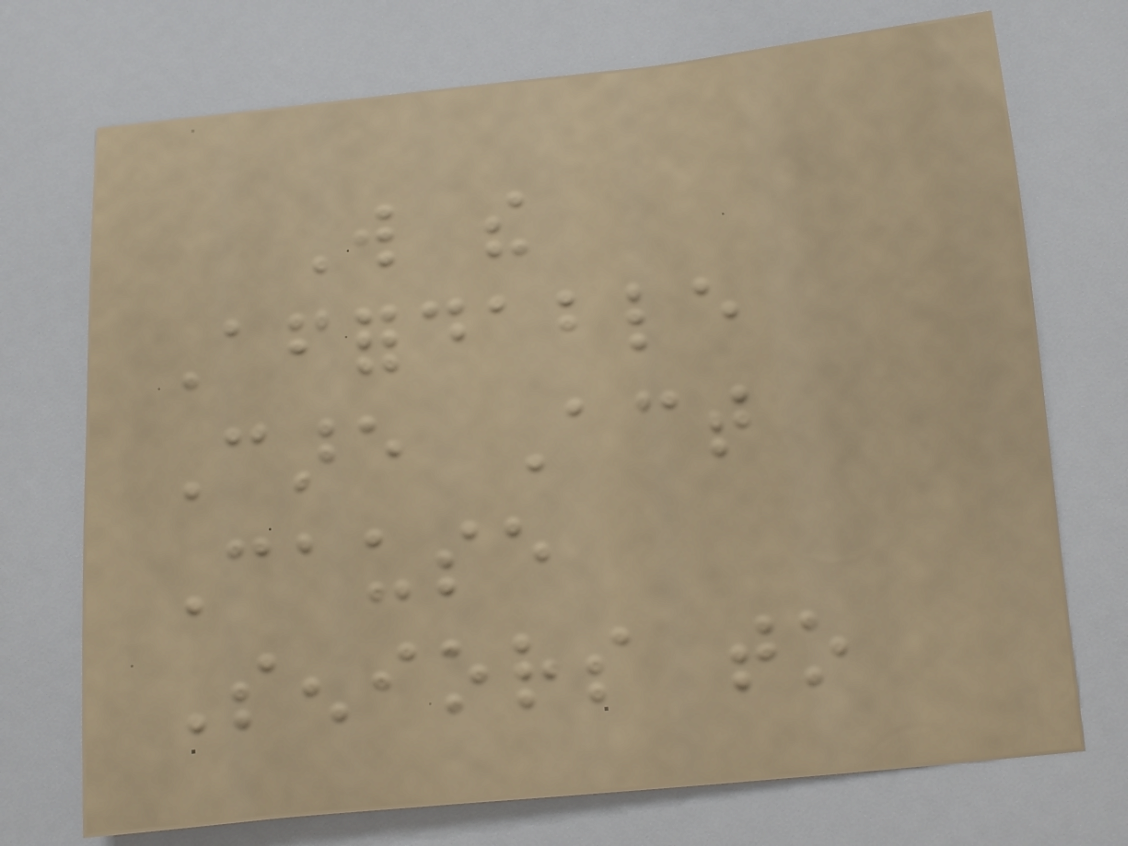Will the
Affordable
Care Act
Cause
Seniors to
